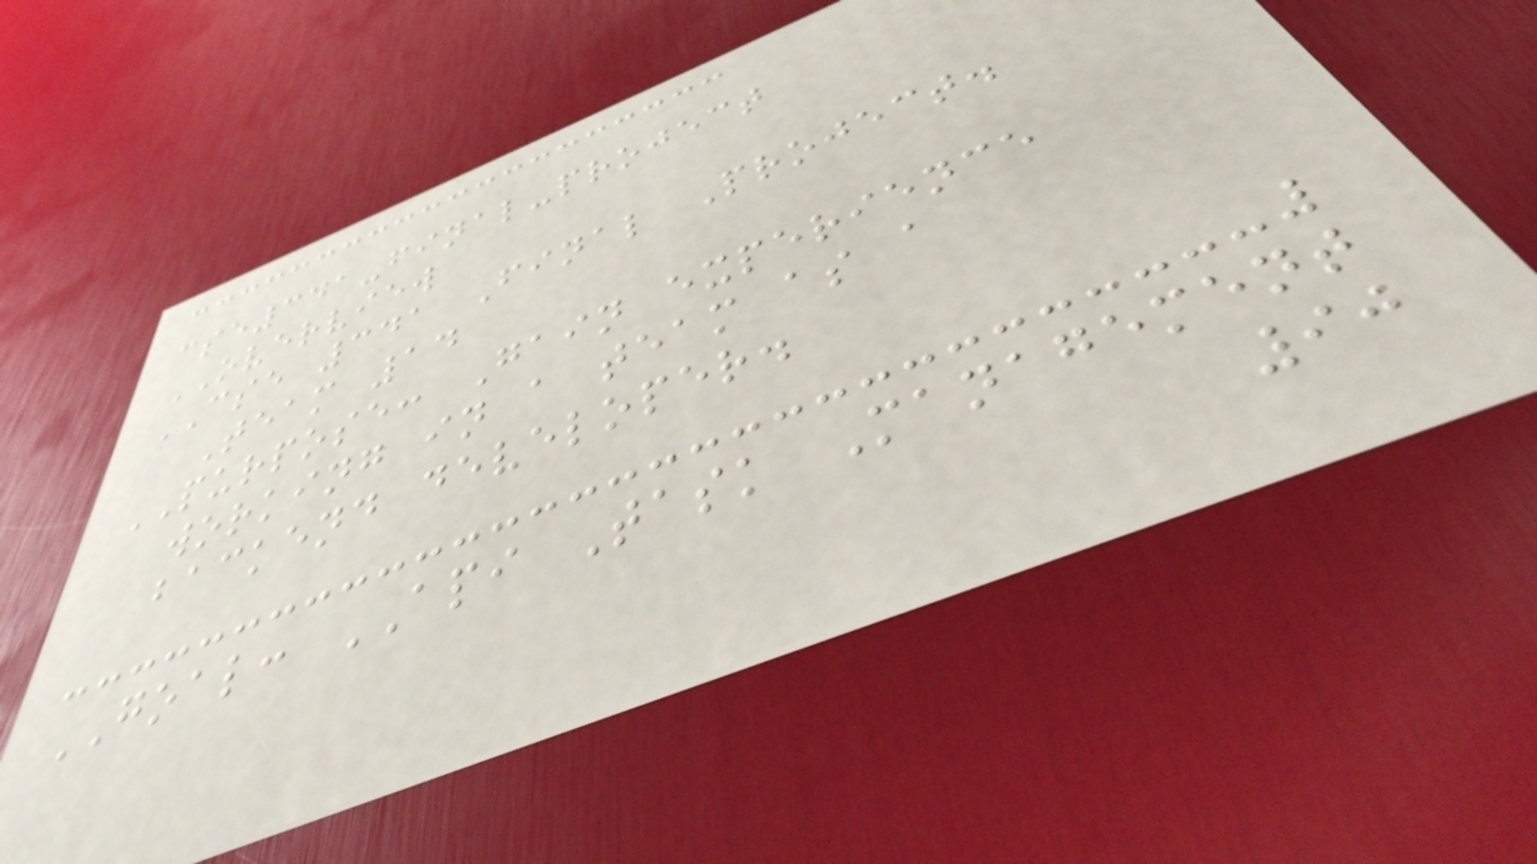cse341-final-project
OVERVIEW
CSE 341 Final Project.
Team 14
PURPOSE: Gain experience
working in a team as a
backend developer.
GOAL: API Task Management
90
